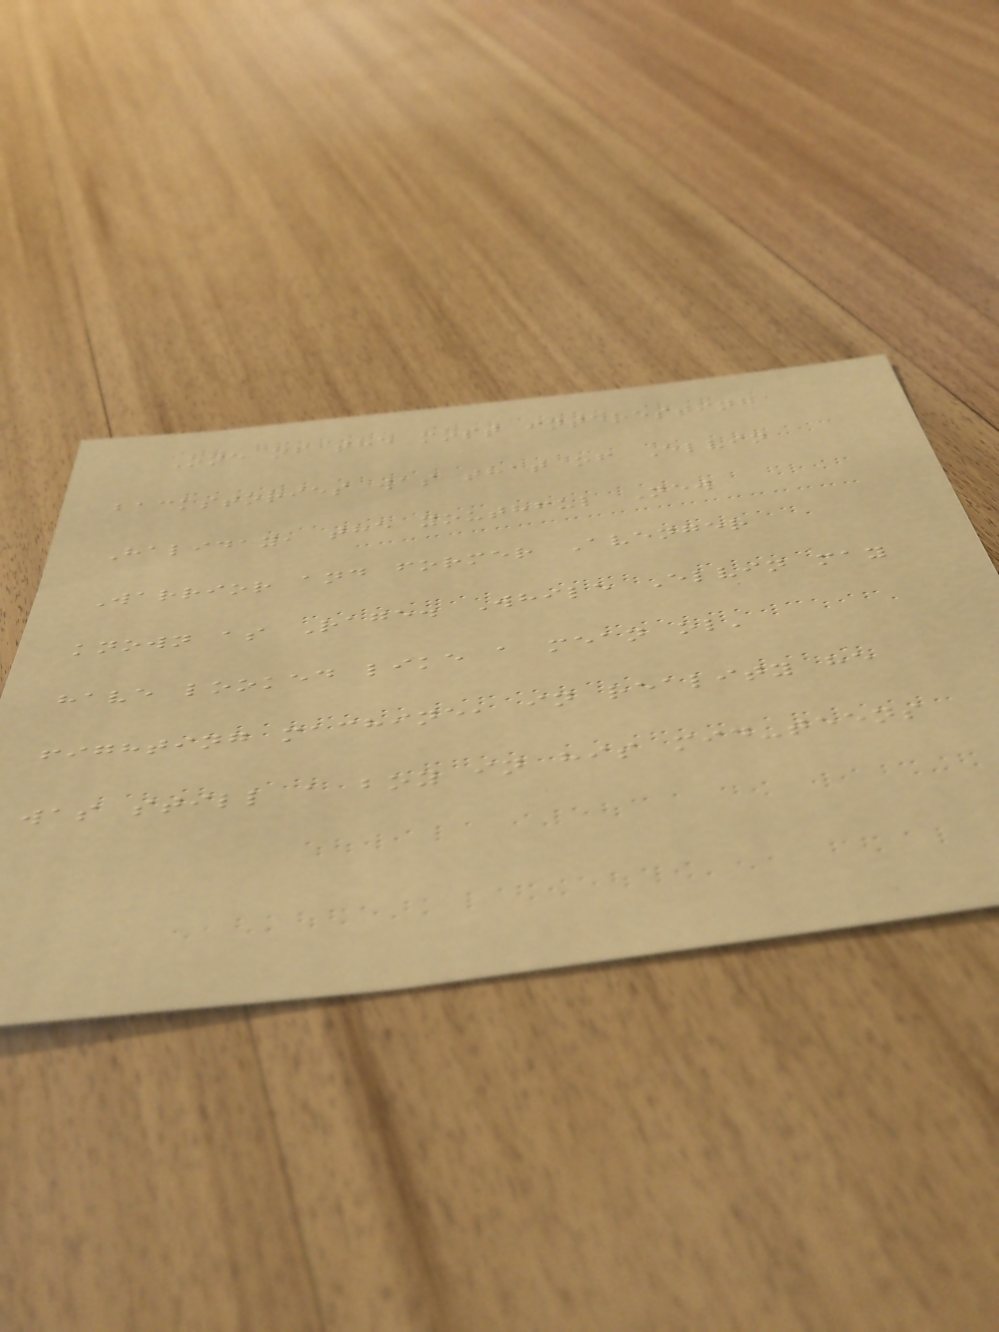One of the most interesting
backstories was that of Elvin
Haliday, the youthful New
Warrior and former Avenger
known as Rage. While Elvin may
have looked like a mean ol'
fighting machine, in reality he
was still a boy in his mid-teens
